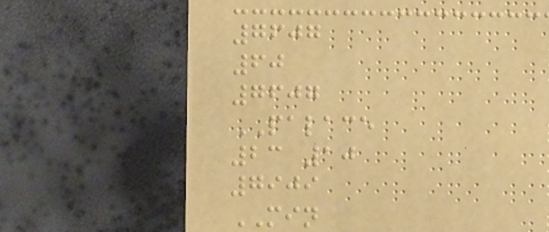7607
60
7607
PALACE
23 10
7909
MIN
